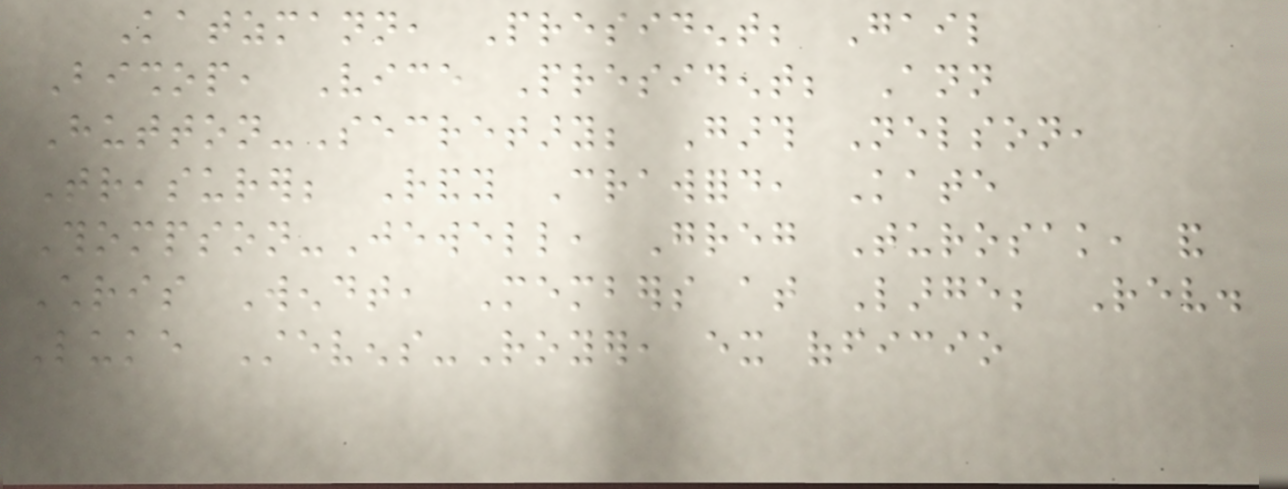Katzmann, President; Gail
Bishop, Vice President; Ann
Hutton-Secretary; Garth Nelson,
Treasurer; Randy Crawford, Kate
Thompson-Jewell, Greg Turosak, and
Chris Wendt, Members at Large; Rev.
Luke Stevens-Royer, ex officio
